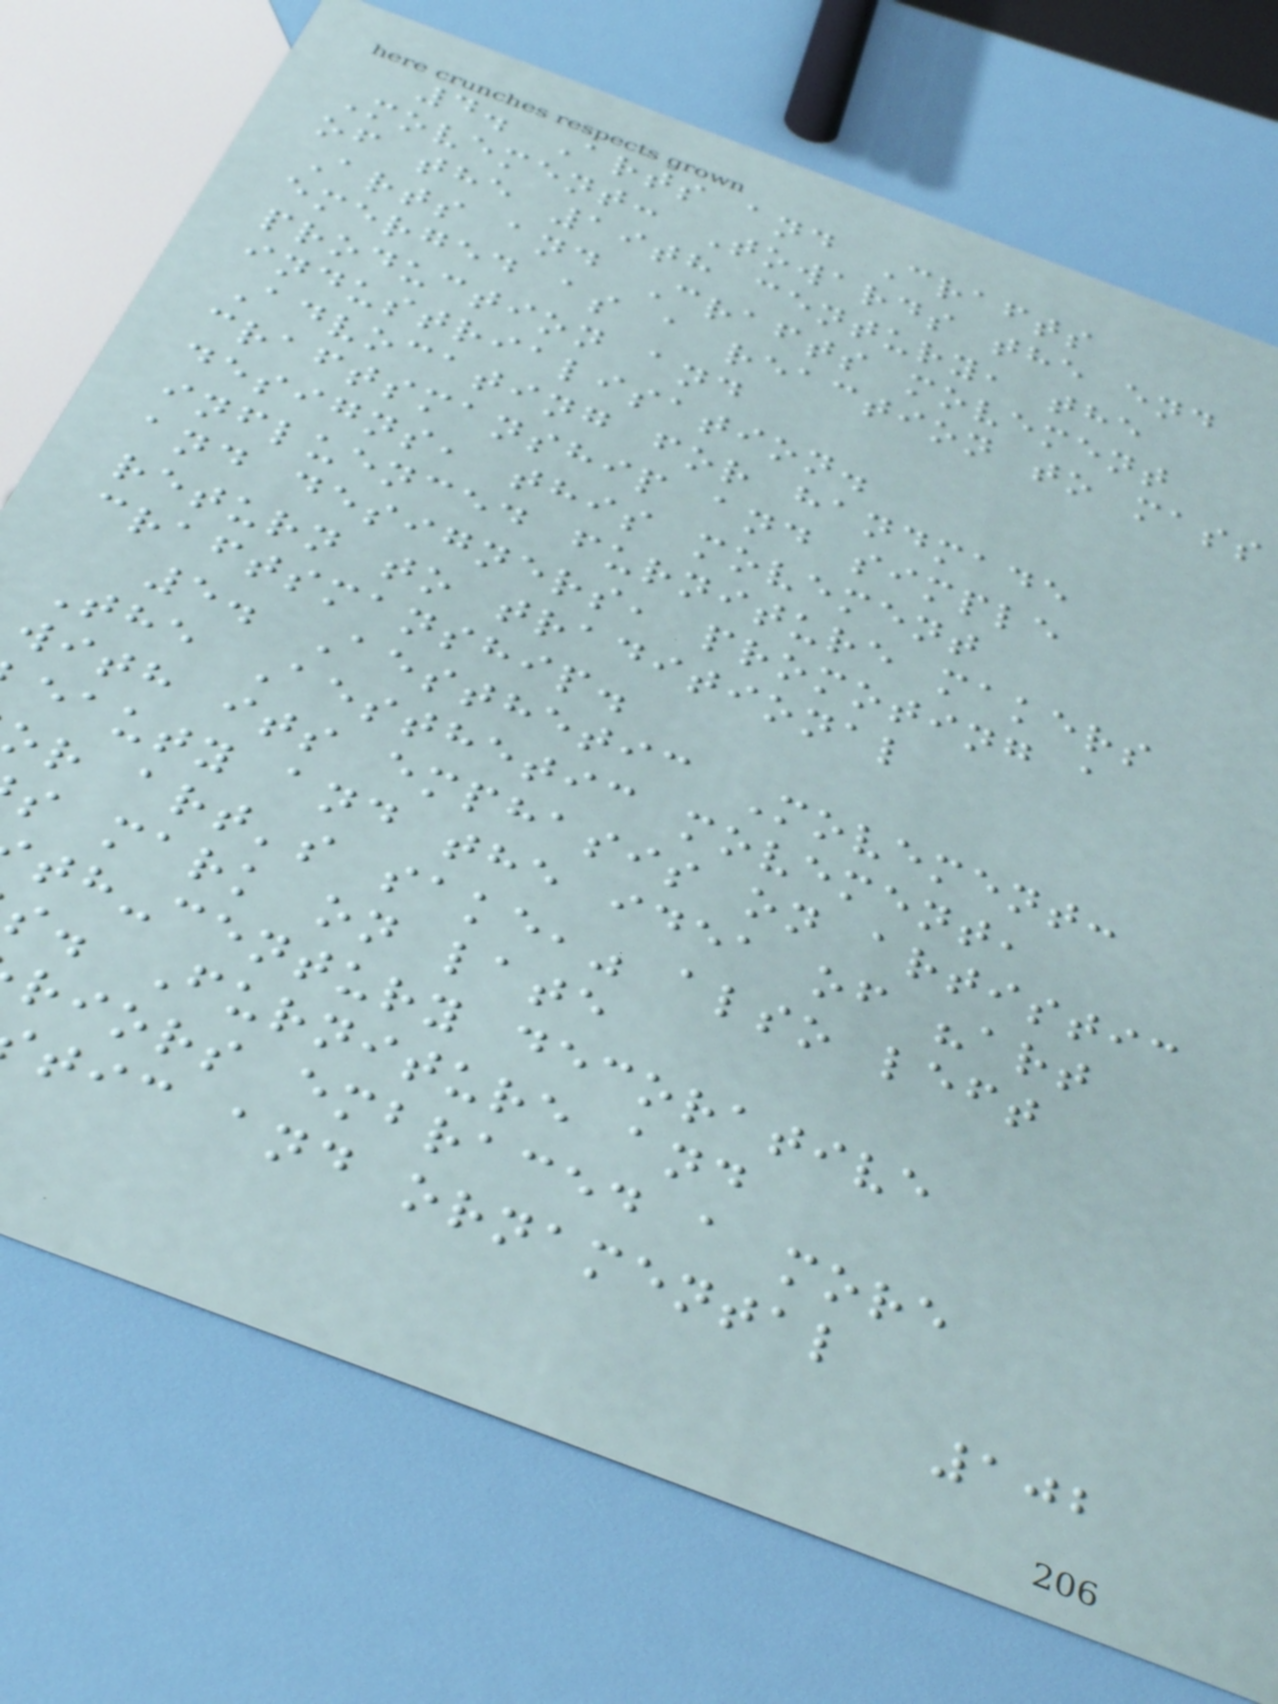4. Arts and Crafts
Movement: Towards the end
of the 19th century, the
Arts and Crafts movement
emerged as a reaction to mass
production and
industrialisation.
Advocating for handmade
craftsmanship and simple
designs, this movement
influenced furniture makers
and designers, promoting a
return to traditional
craftsmanship.
5. Aesthetic Movement:
The Aesthetic movement,
with its emphasis on artistic
eauty and the idea of "art
or art's sake," also left
s mark on late
th-century decorative
s. Furniture and
riors embraced a more
tic and ornamental
102
